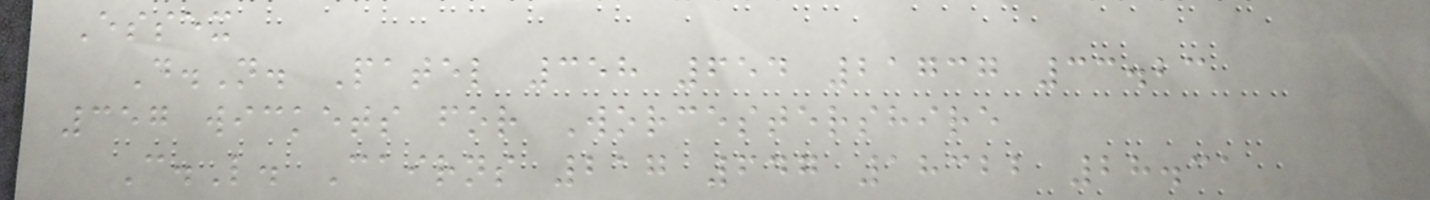Essex
D.N. Patel 358 654 21737 33.23
357 wickets for Worcestershire
C.L. Cairns 217 647 18322 28.31
